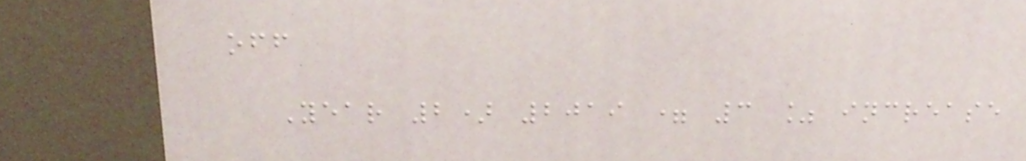off
Year 2) 2019 = 3 % increase
